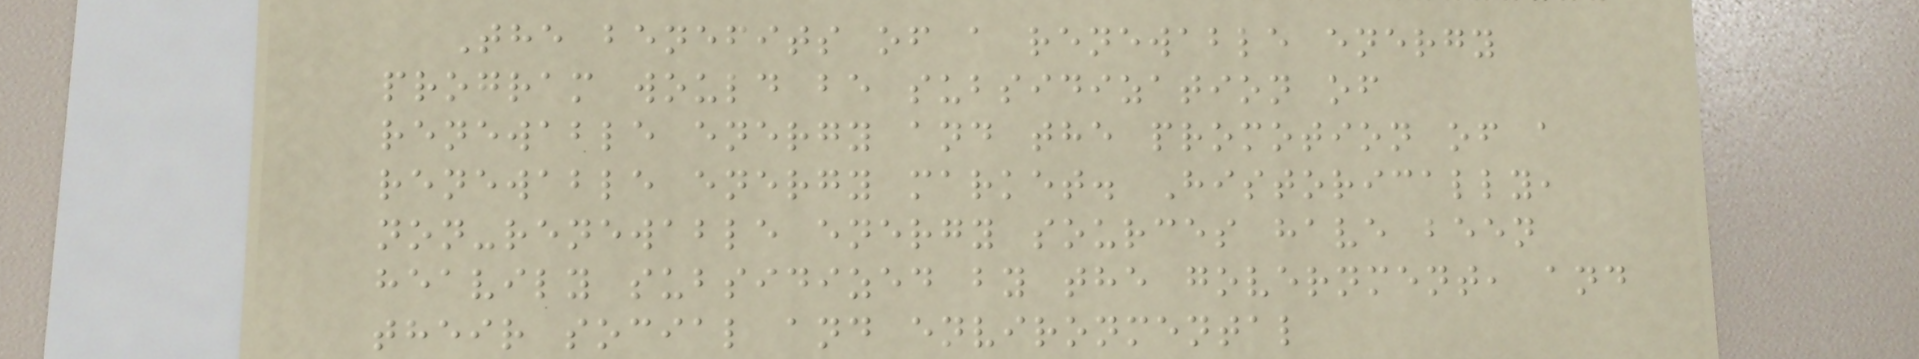The benefits of a renewable energy
program would be subsidization of
renewable energy and the promotion of a
renewable energy market. Historically,
non-renewable energy sources have been
heavily subsidized by the government, and
their social and environmental
